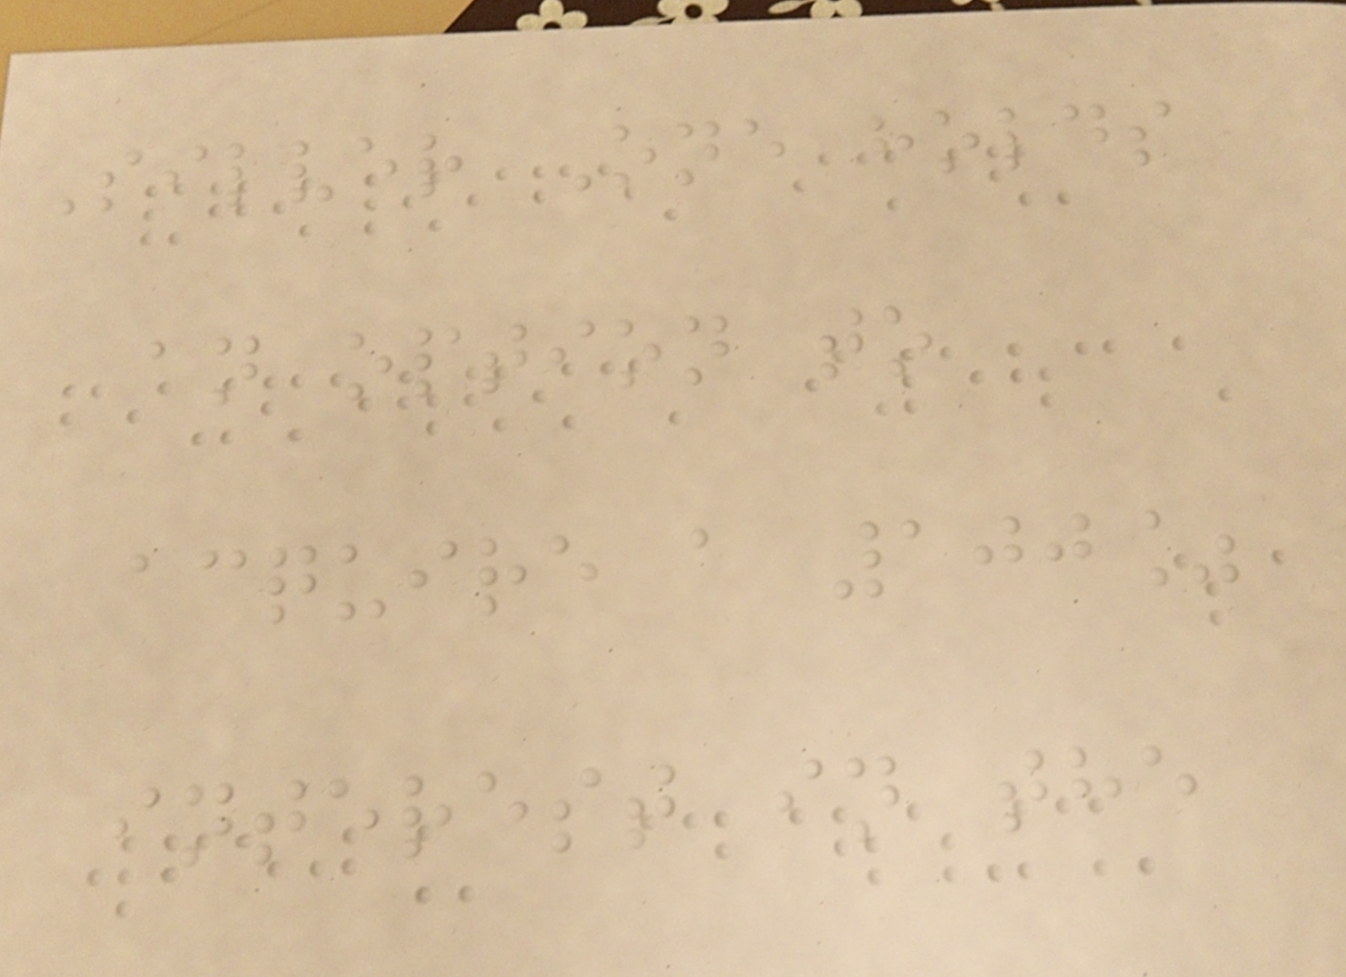Silver One holds
an option to
acquire a 100%
interest in the
